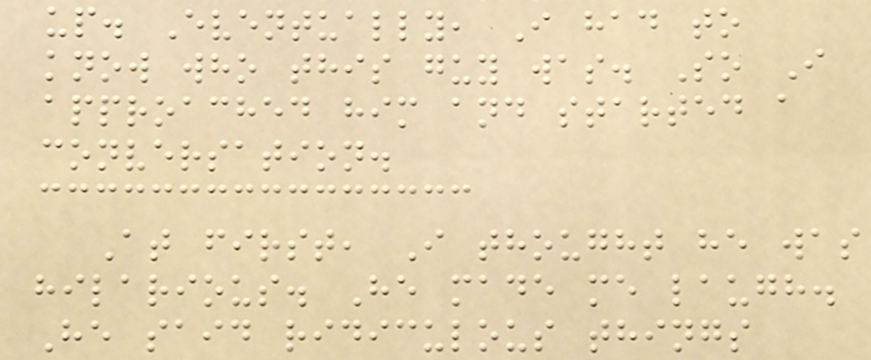up. Eventually, I had to
know who this guy was. So I
approached him and started a
conversation.
At first, I thought he was
hilarious. He made me laugh.
He said ridiculous things
